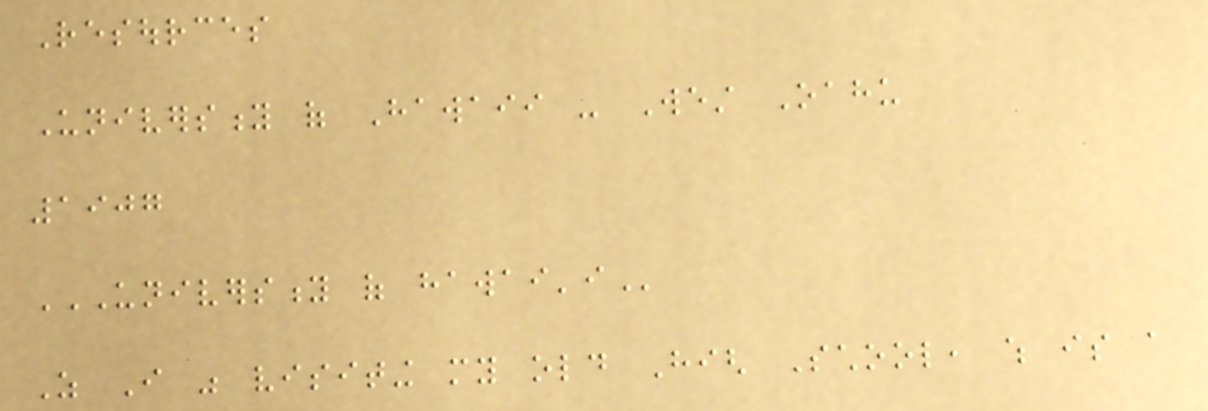Resources
University of Hawaii - West Oahu
1907
UNIVERSITY OF HAWAI'I
As I was visiting my old High School, which is a
